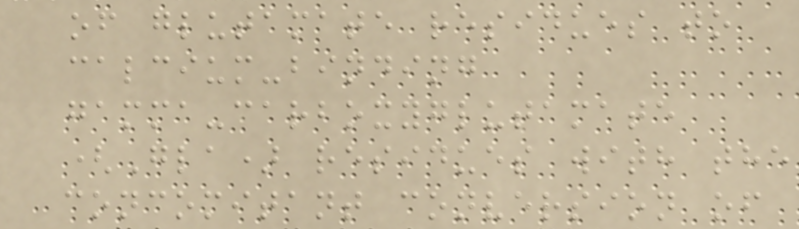of glutamate residues to
calcium-binding
gamma-carboxyglutamate
(Gla) residues with the
concomitant conversion of
